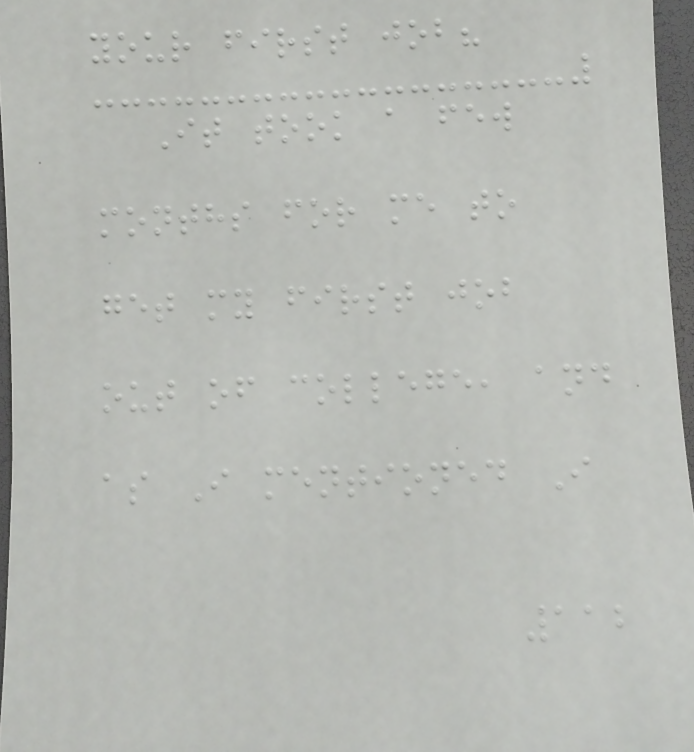your first job?
It took a few
months for me to
get my first job
out of college, and
as I mentioned I
112
